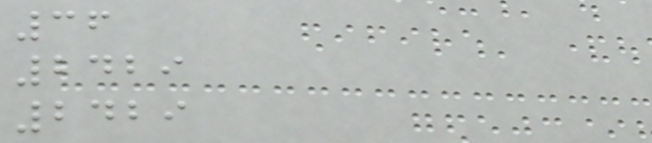36
2429
2429
